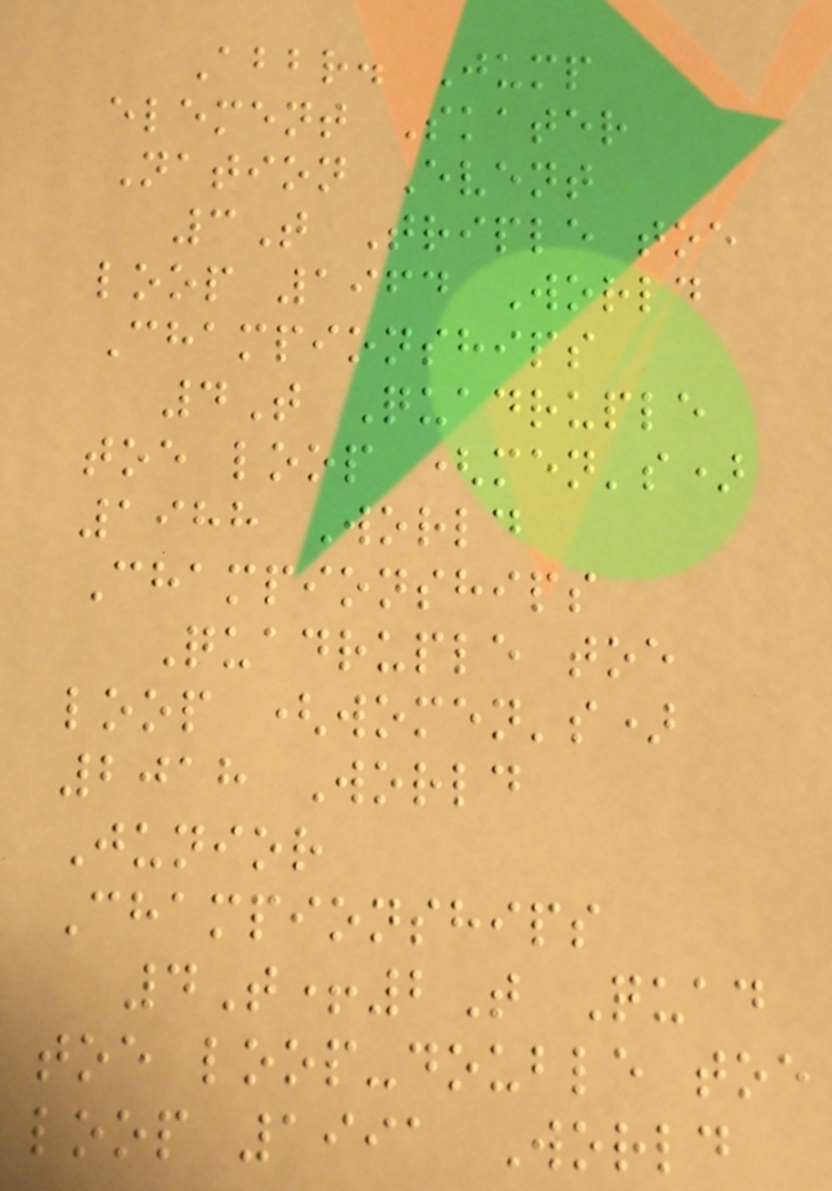Abbr. Jump
element Skater
Nation Event
3T Triple toe
loop 1964 World
Championships
4T Quadruple
toe loop (men's)
1988 World
Championships
Quadruple toe
loop (women's)
2018 World
Junior
Championships
4T+2T Quad
toe loop-double toe
loop 1991 World
